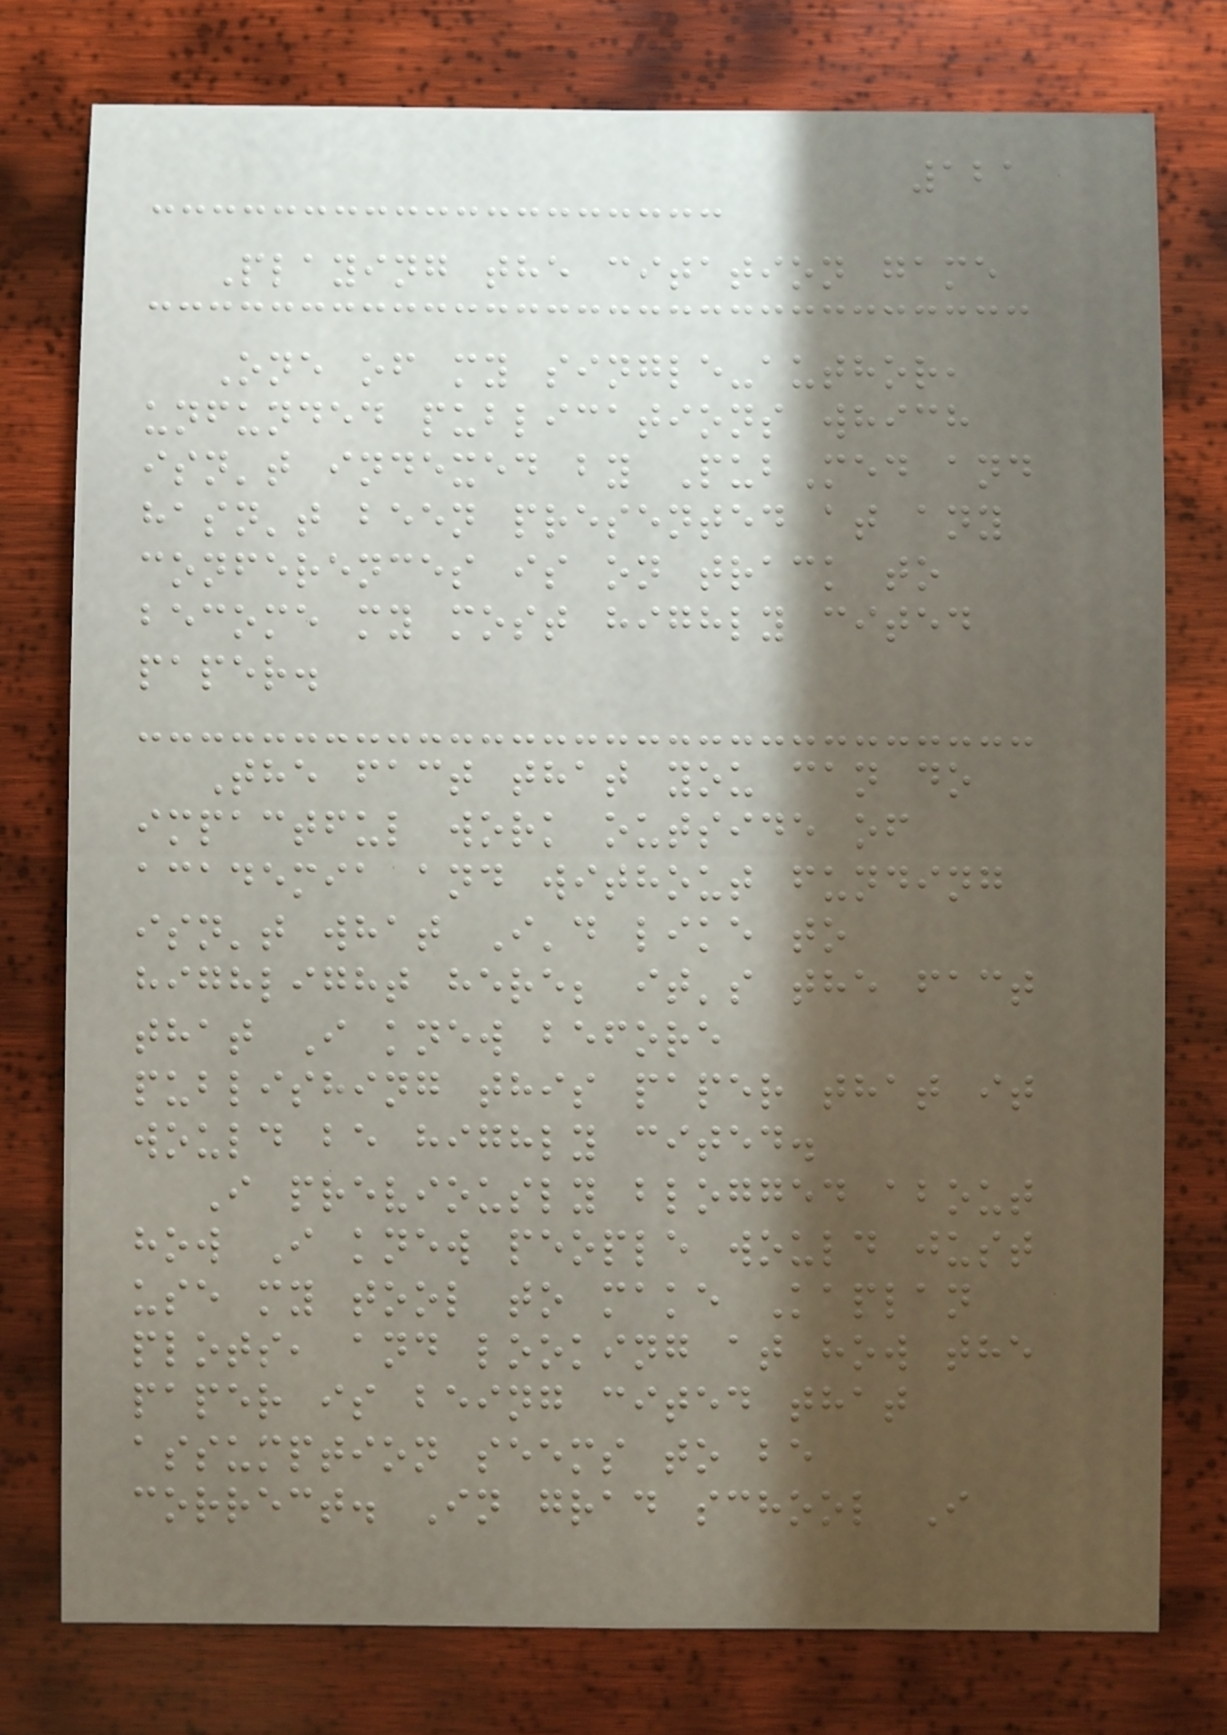121
Playing the citation game
One of my single-author,
unfunded publications which
isn't indexed by PubMed and
hasn't been presented at any
conferences is on track to
become my most highly cited
paper.
The fact that you can do
impactful work outside of
academia and without funding
isn't what I'd like to
highlight here; it's the fact
that I knew before
publishing this paper that it
would be highly cited.
I previously blogged about
how I knew people would just
use my tool to make Kaplan
plots, and looking at how the
paper is being cited that
assumption seems to be
correct. In grad school I
